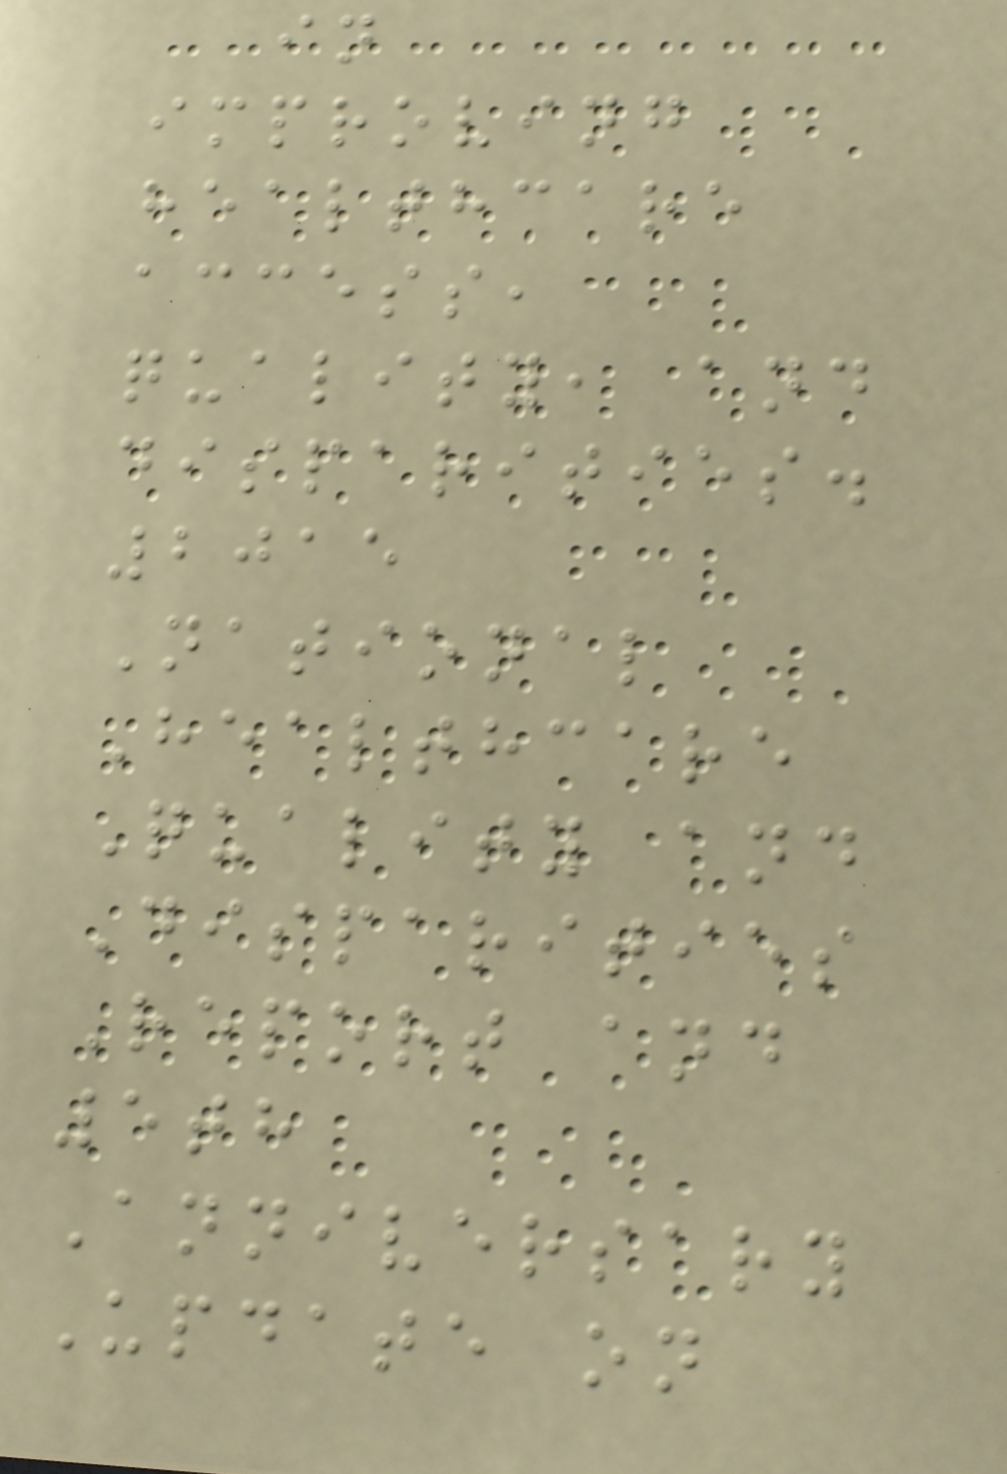in
improving
healthcare
access,
quality, and
disparities.
2015
National
Healthcare
Quality and
Disparities
Report and
5th
Anniversary
Update on
